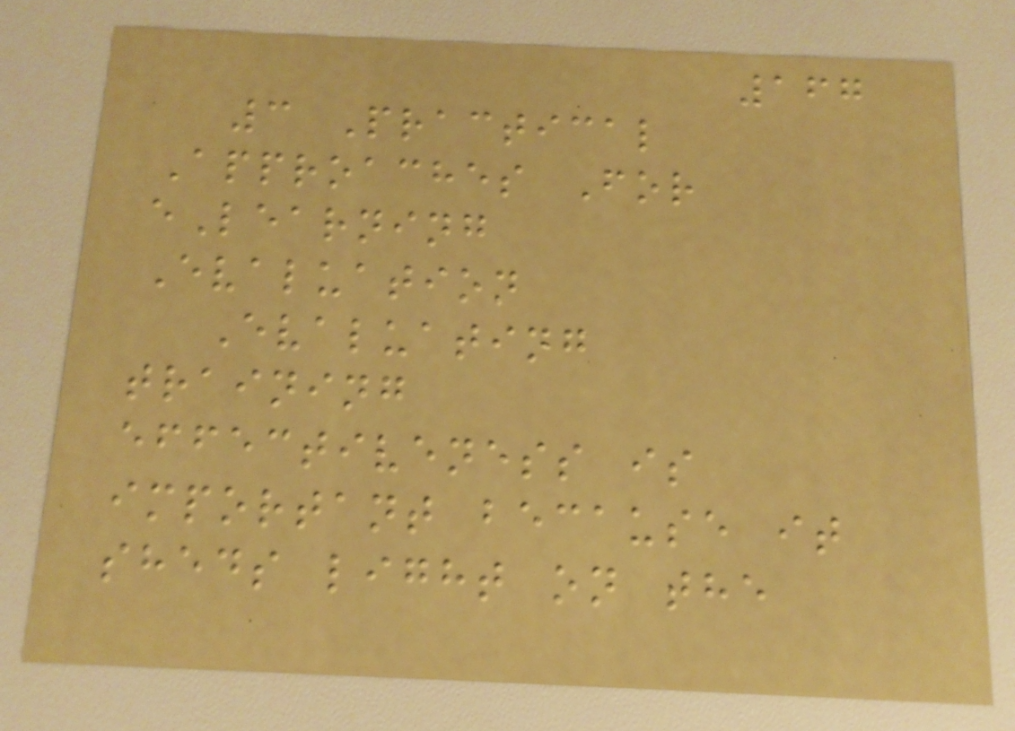167
3 Practical
Approaches For
eLearning
Evaluation
Evaluating
training
effectiveness is
important because it
sheds light on the
